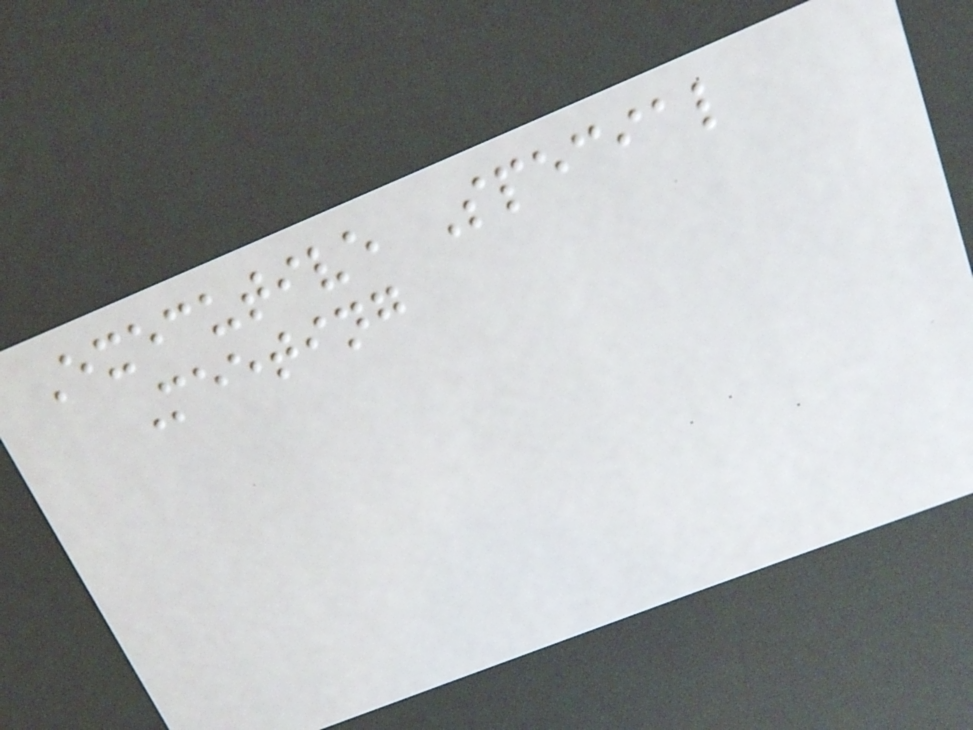Executive Special
Meeting
